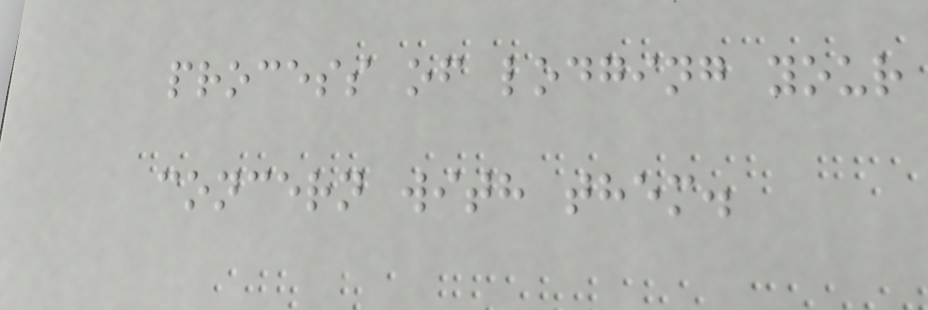process of lodging your
concern with them.
